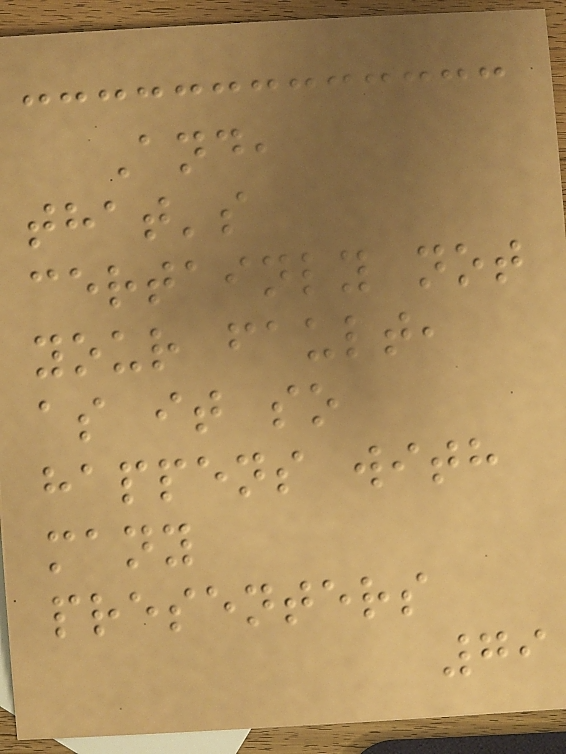And,
that's
certainly not
your fault,
as it so
happens with
many
presenters
79
